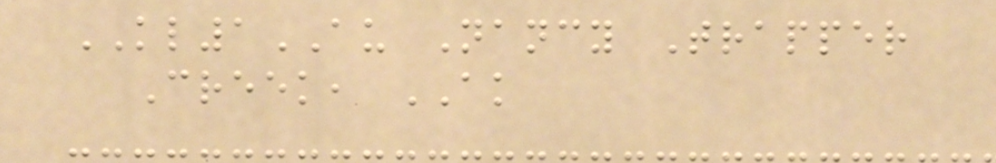KL1AU Nancy Trapper
Creek, AK
